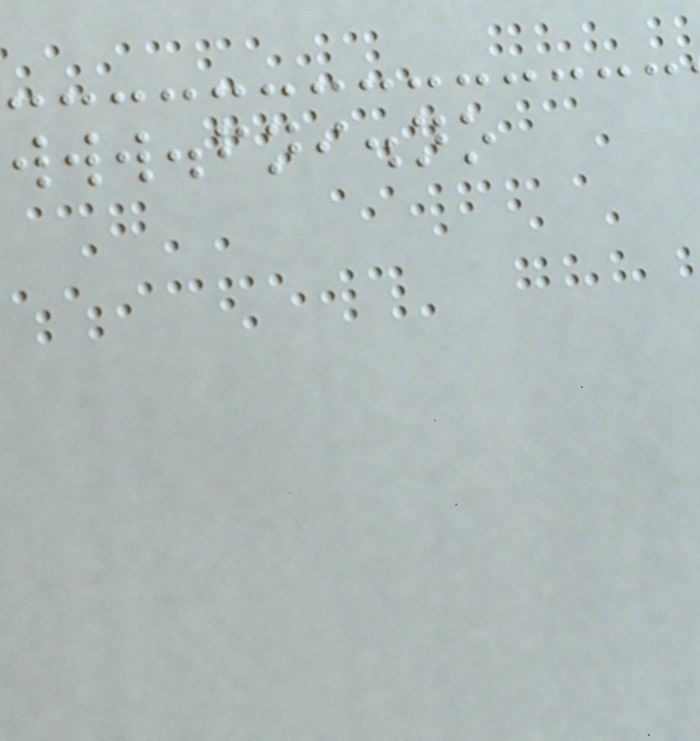www.fni.no
